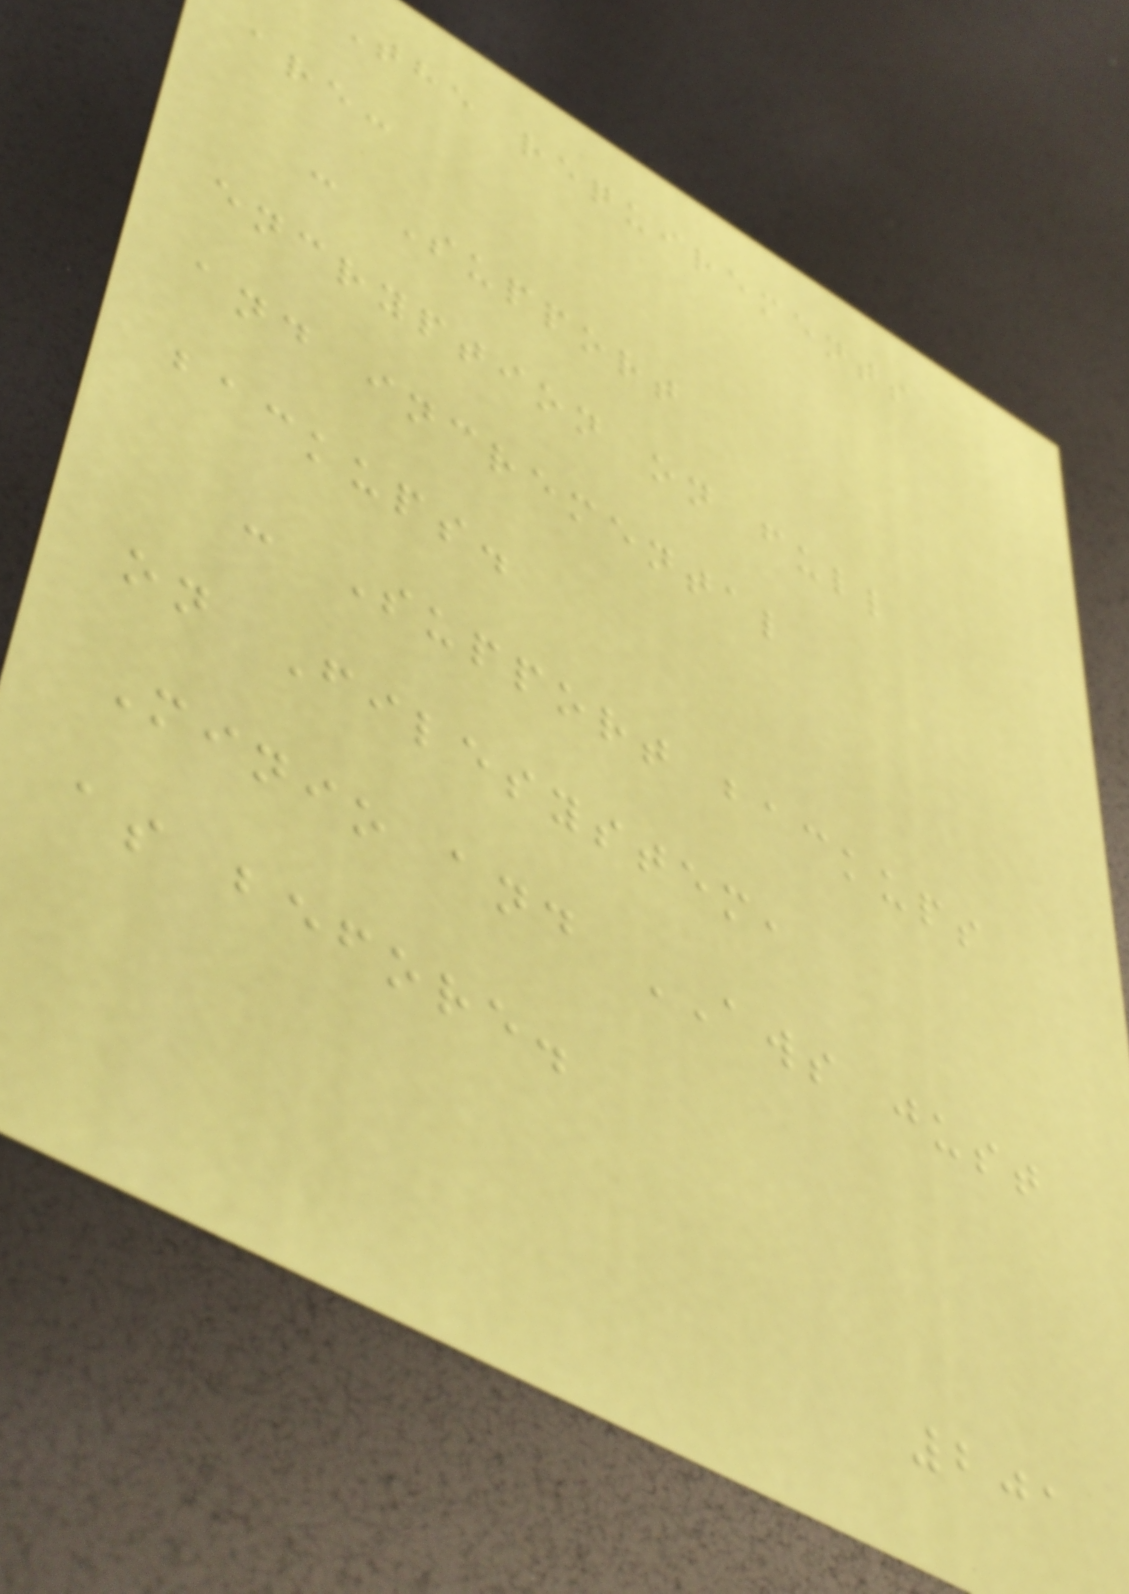The requirements
are:
- Support
encryption on full
and incremental
backups.
- Support backups
on Filesystem,
Minio and AWS just
as before.
201
